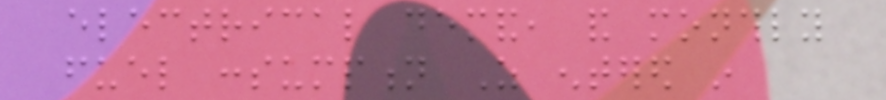electrical demand, and monthly
fuel consumption As entered in
